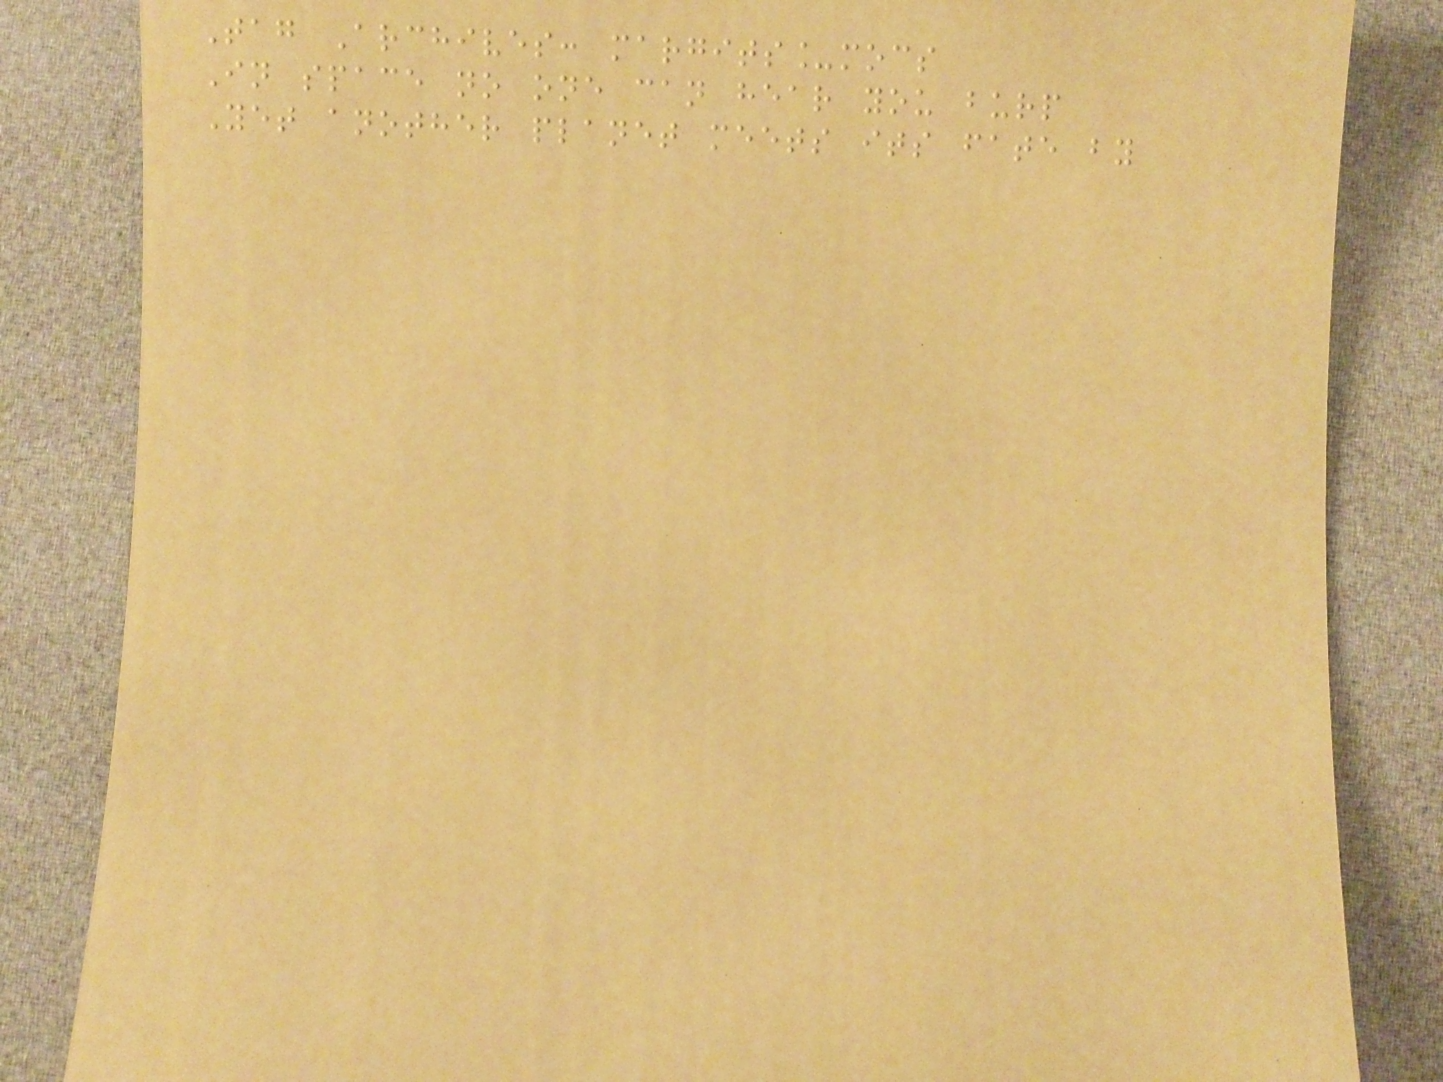Tag Archives: margits_mocs
In space no one can hear you burp
Yet another planet meets its fate by
